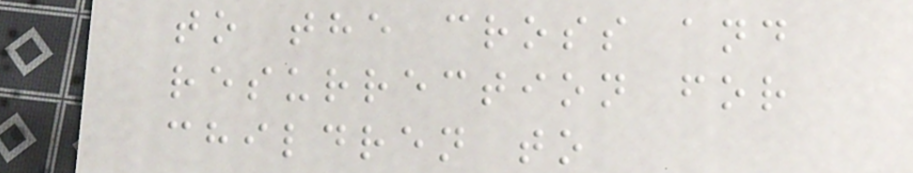to the cross and
resurrection for
children to
